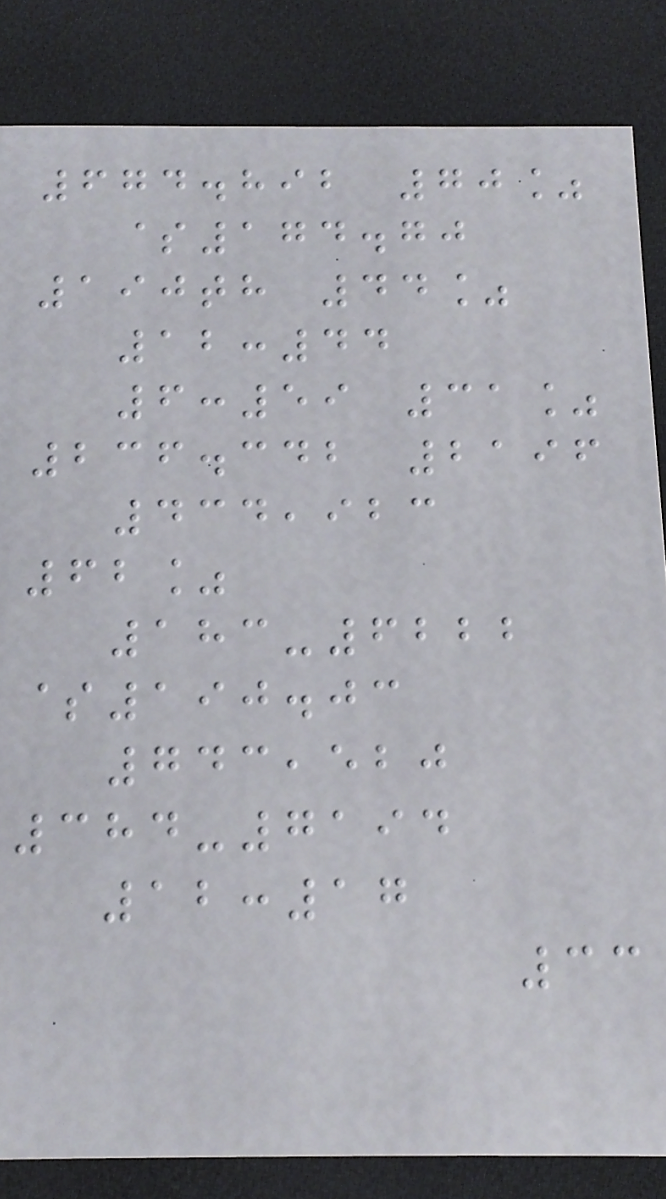674.892 70%
$174.70
190th 44%
12:44
6:59 31%
236.342 2196
434,923
62%
183-6222
$190.03
743,520
384-7194
12:17
33
